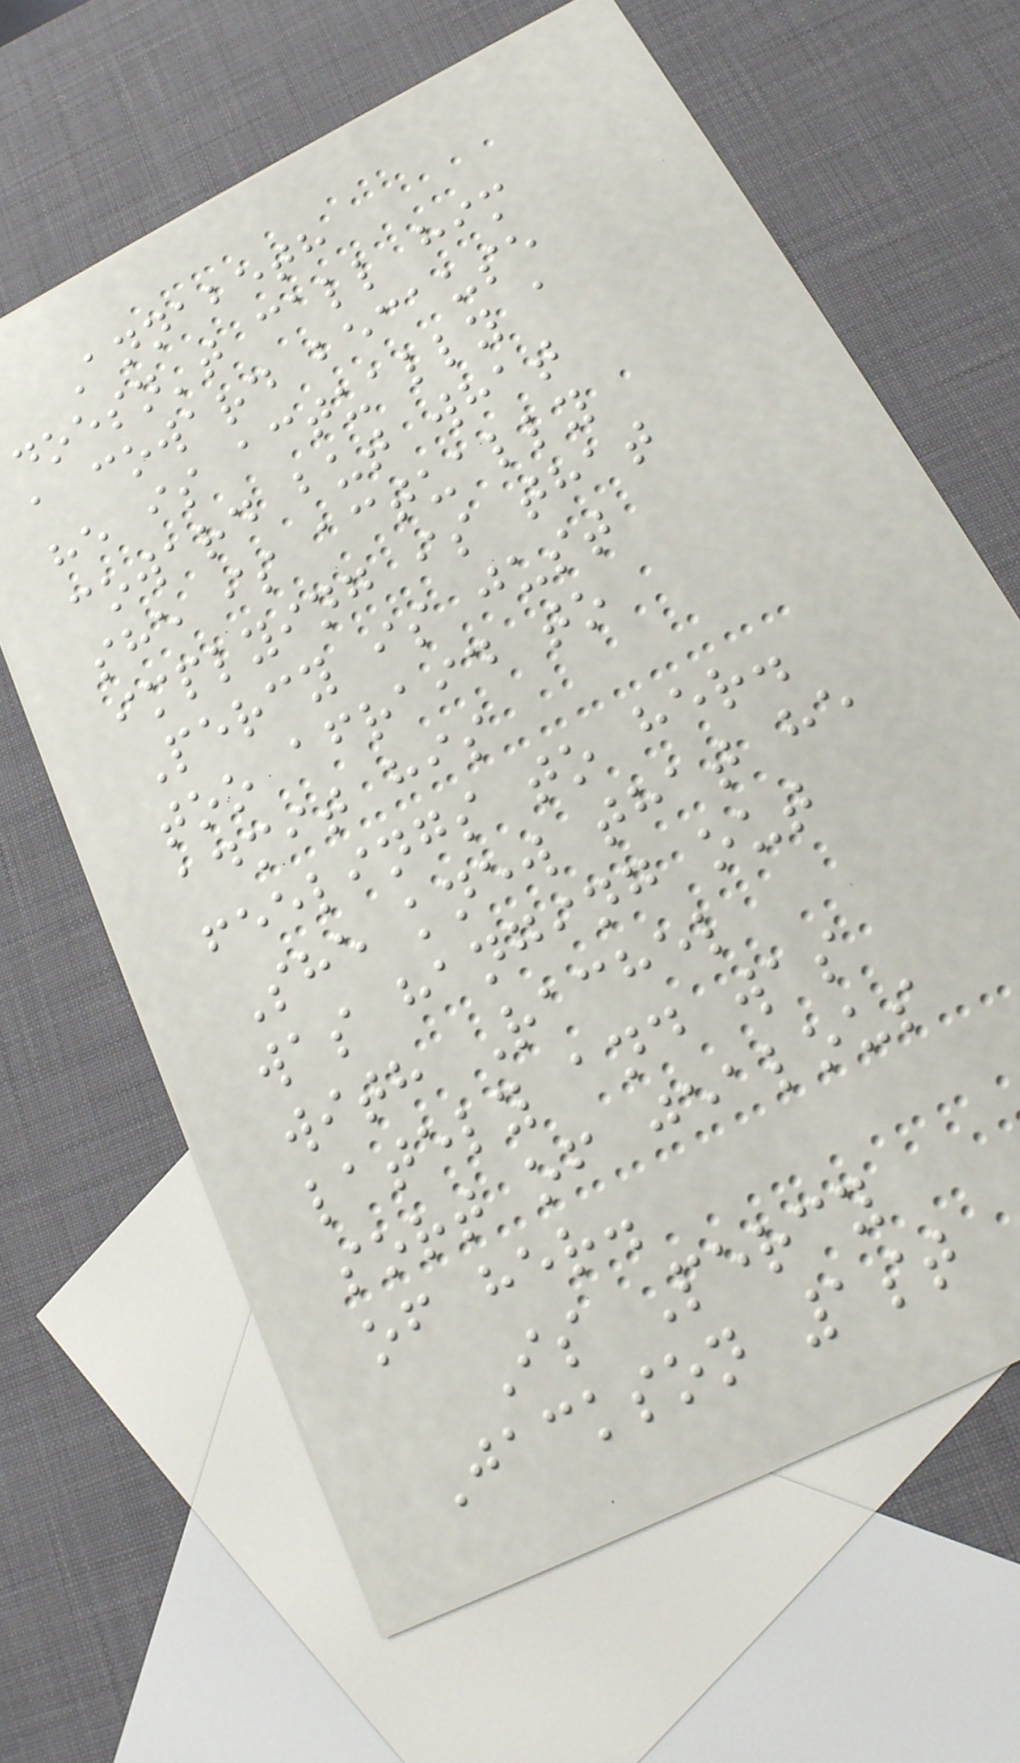Annabeth
doesn't call him
a coward because
he is actually a
coward but what
she is actually
implying is that
Percy is just
too afraid to
admit his
feelings to her.
She knew that he
was hanging out
with Rachel
lately and was
sort of jealous
of her.
Is Percy
Jackson 1st
